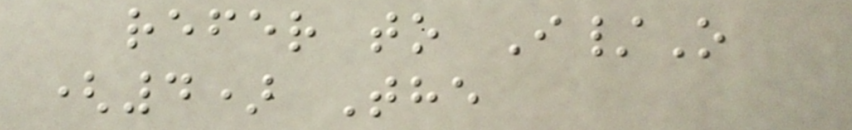refer to I/O
(4) The
